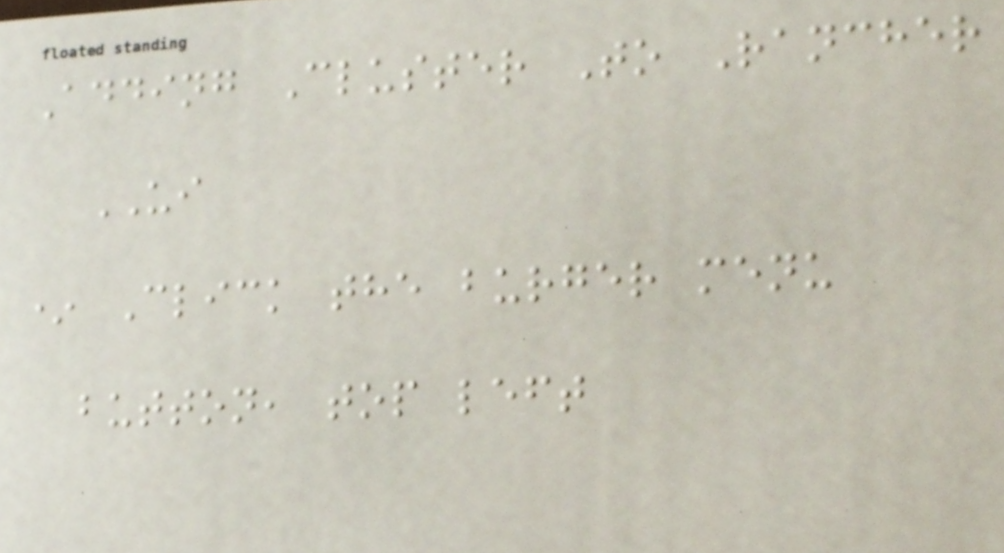Adding Cluster To Rancher
UI
* Click the burger menu
button, top left
